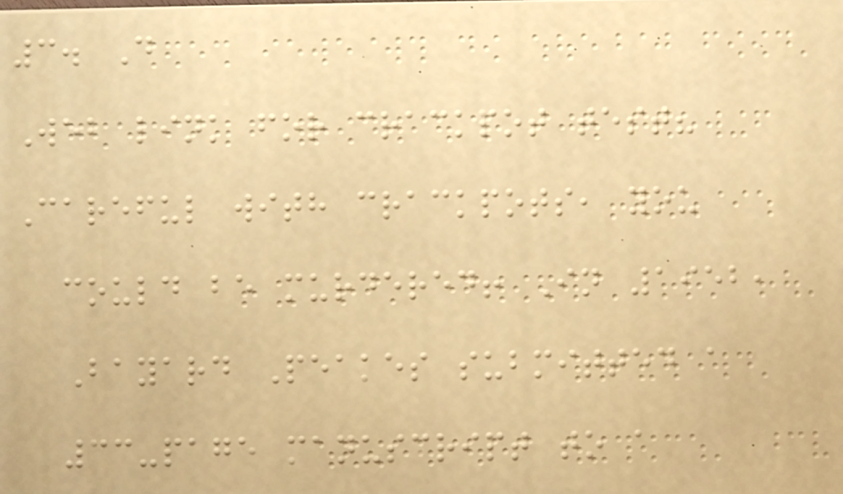3. D
Web link for crackpot test?
Careful with crackpots, you
could be murdered! In 1952,
Bayard Peakes submitted a
33-page manuscript to a
